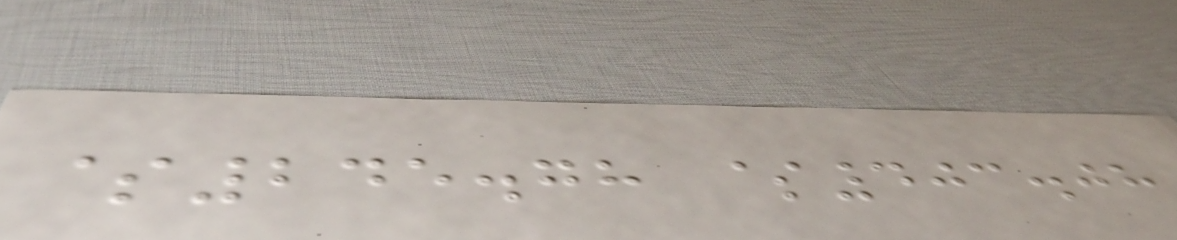$245.78 $403.08
